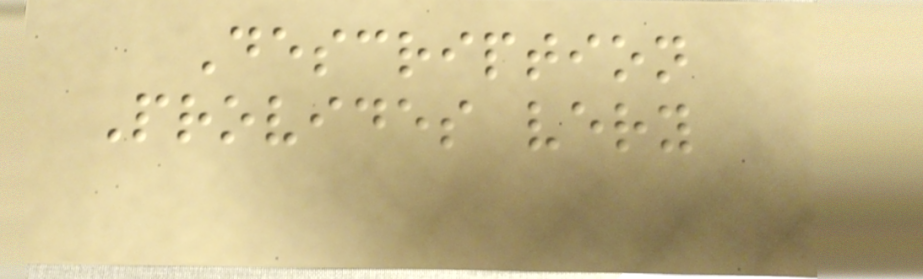Description
Provides very
